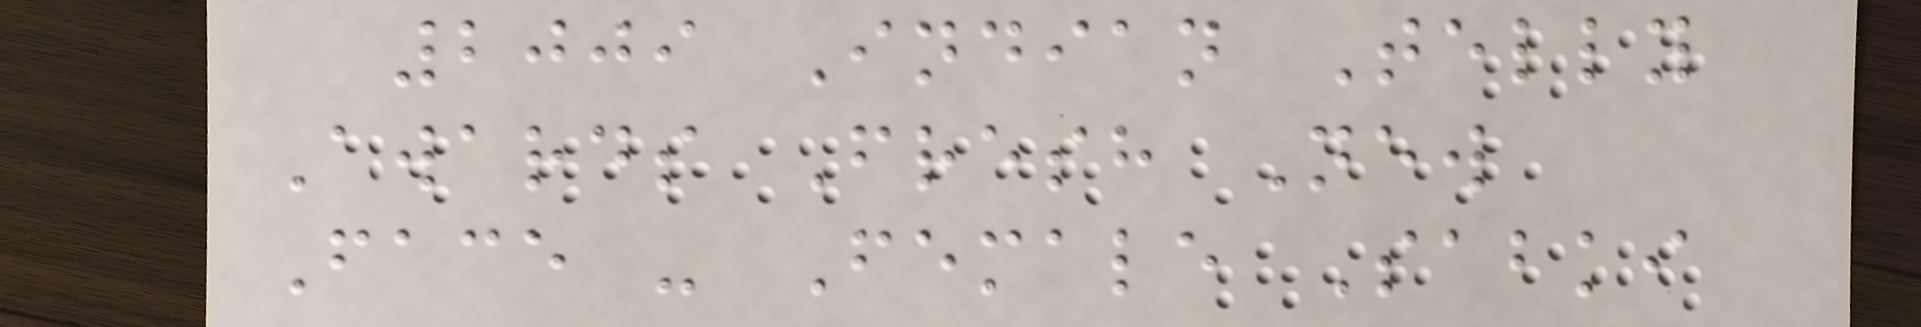2009 Indian Telly
Awards Fresh New
Face - Female Sabki
